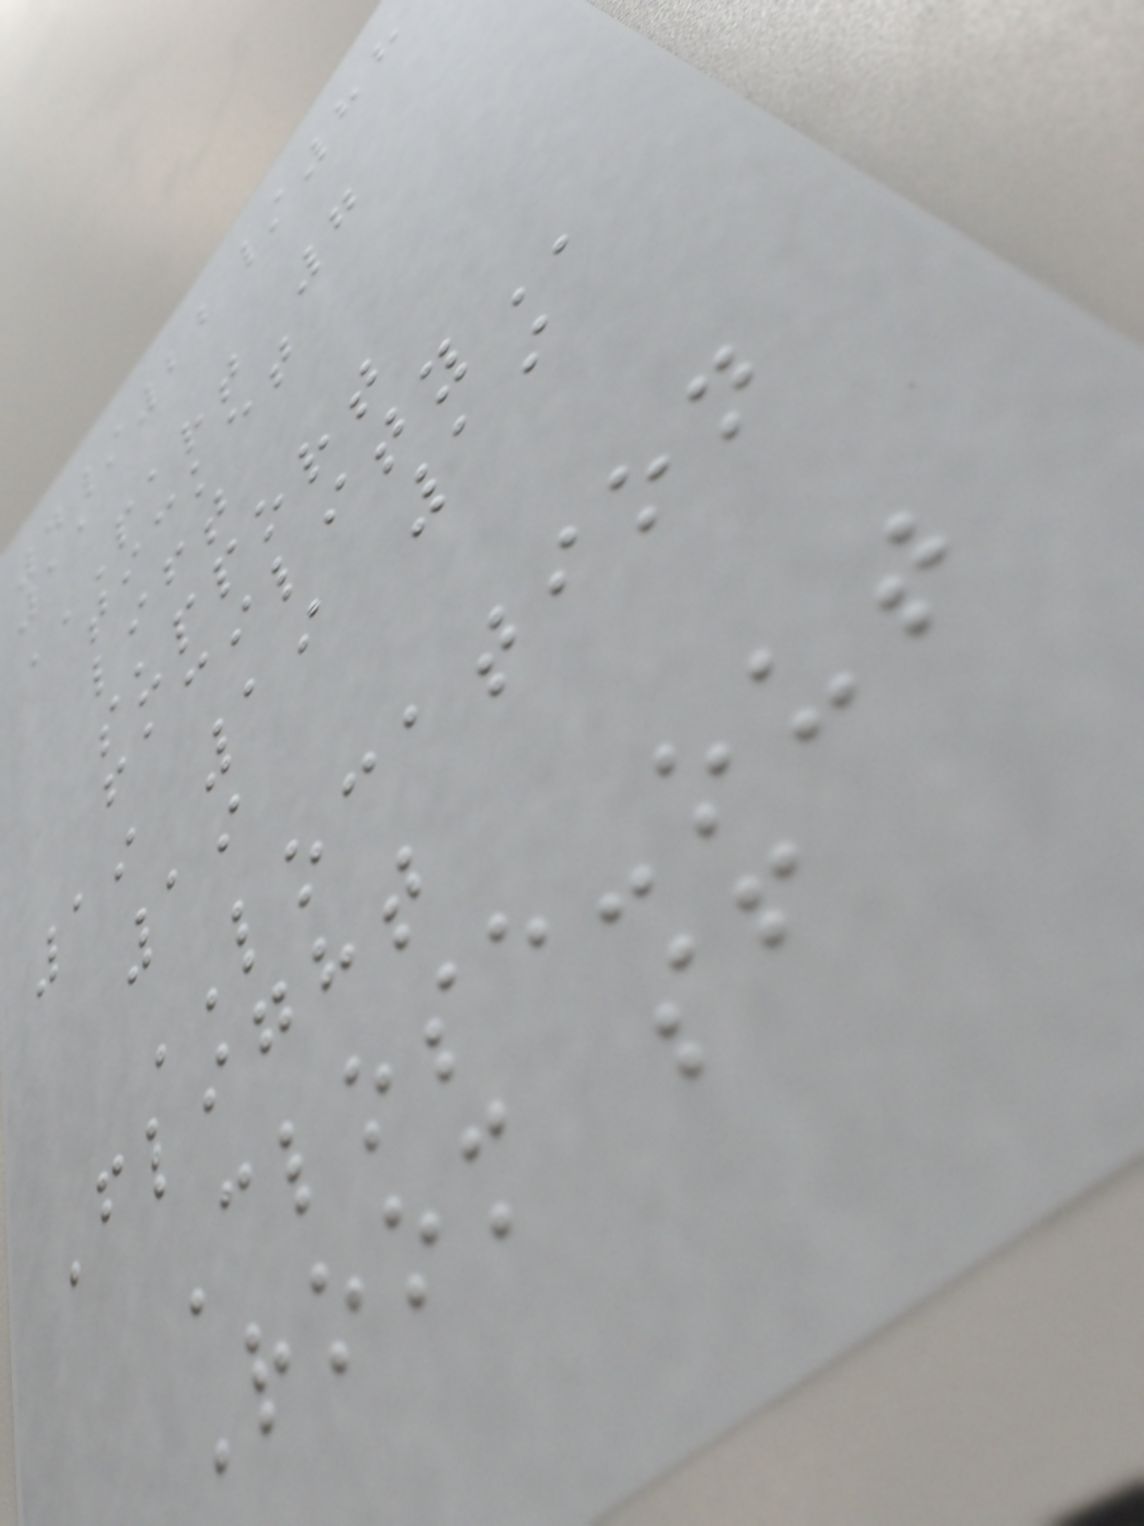4/22/88
11
PART 7
TICKET
LIFT
SUPPORT
FACILITY
19 19 19
19
LOCATION
Flight
Close-out
Room sf
